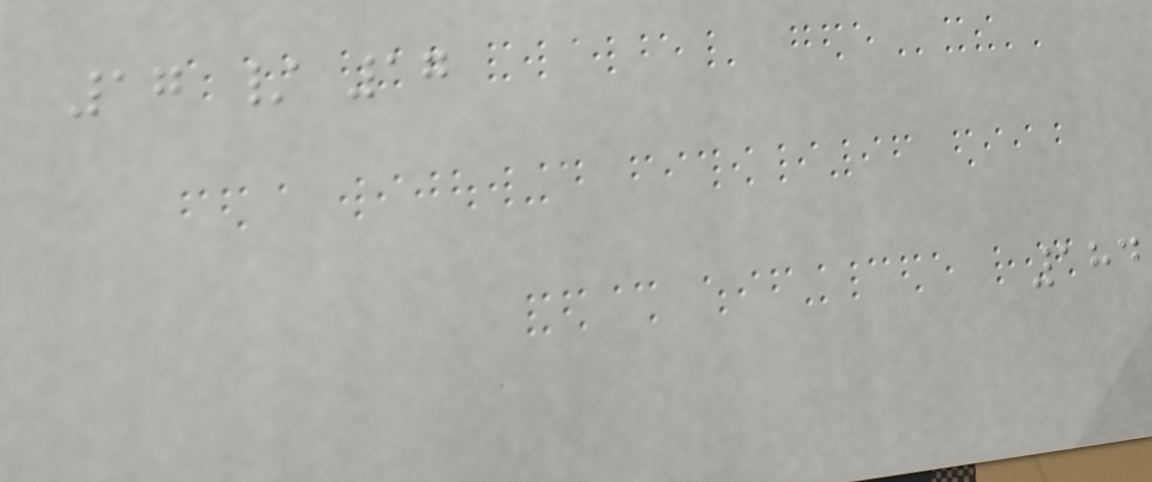17 / 17
184
